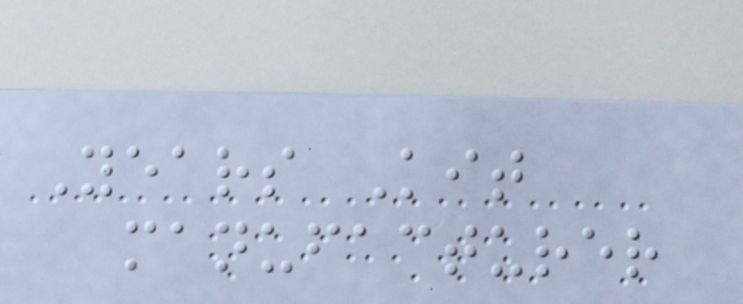Years Kit
manufacturer
